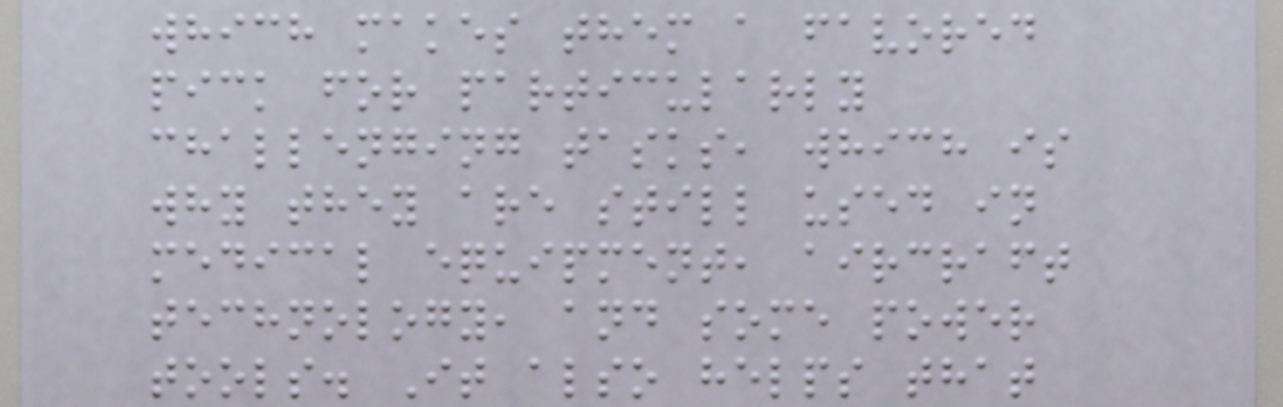which makes them a favored
pick for particularly
challenging tasks, which is
why they are still used in
medical equipment, aircraft
technology, and some power
tools. It also helps that
